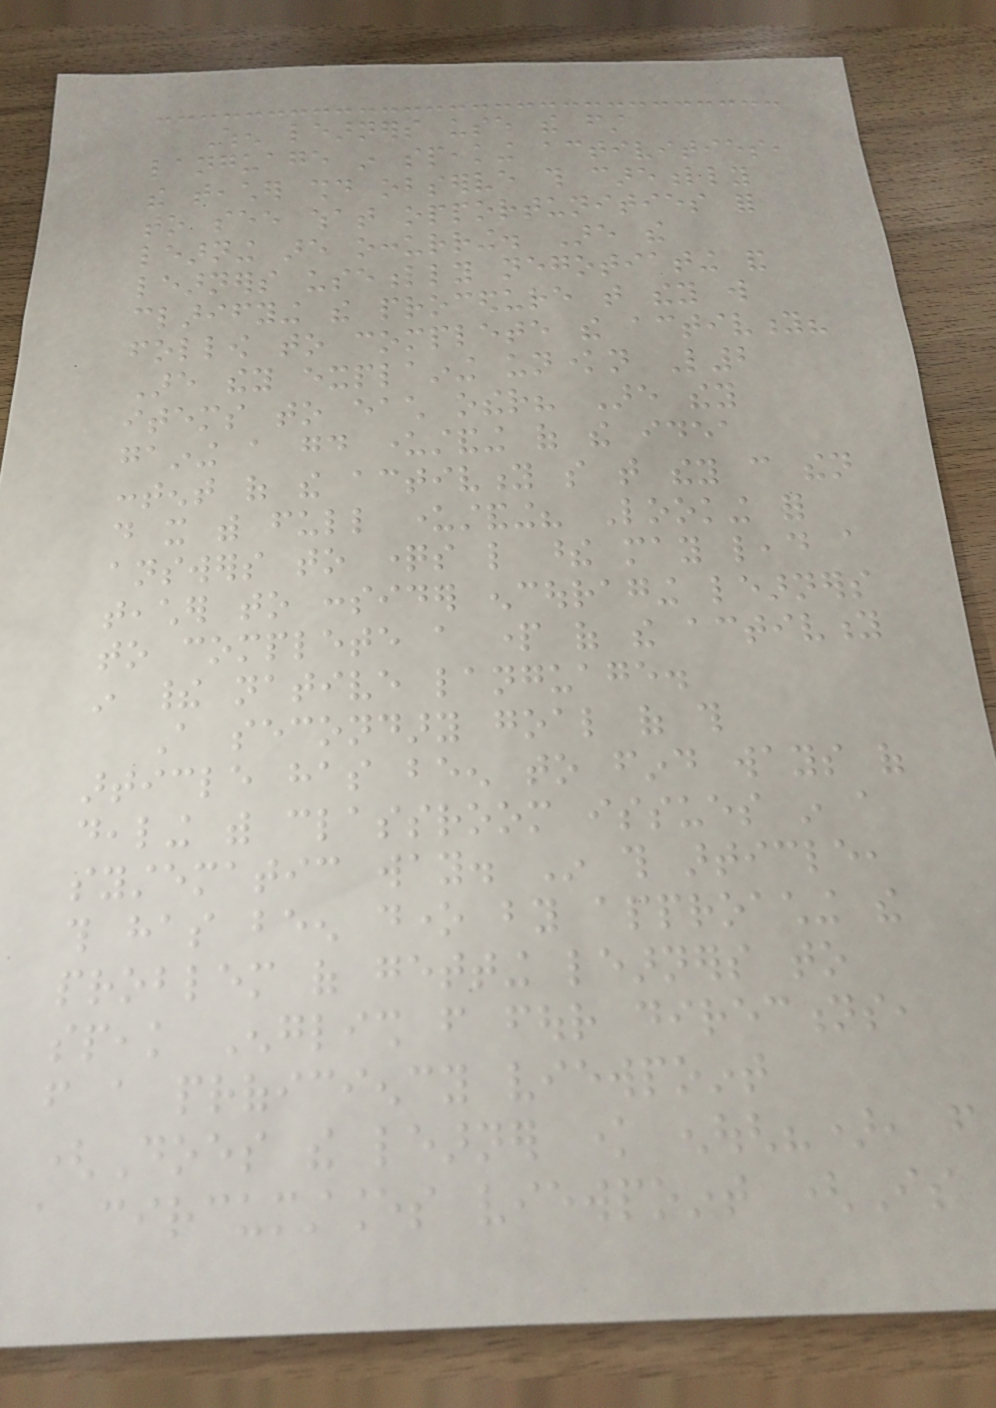When learners use the first
language in speaking activities,
the teacher should observe this carefully
to see what opportunities for
learning are occurring. Are the
learners usefully negotiating and
clarifying the procedure that they will
follow to complete the activity?
Are they explaining unknown L2
items to each other? Are they
gaining a good understanding of the idea
content of the activity so that they can then
do it with full understanding? Looking for
answers to questions like these may lead a
teacher to consider encouraging learners
to complete a part of the activity
in their native language.
A secondary goal of this
article has been to find ways of
dealing with classroom issues in a
systematic way. In this article,
this has been done by approaching the
problem of getting learners to
speak English from four directions,
from a proficiency viewpoint
(Does the learner know enough?), from
a circumstances viewpoint (Is
